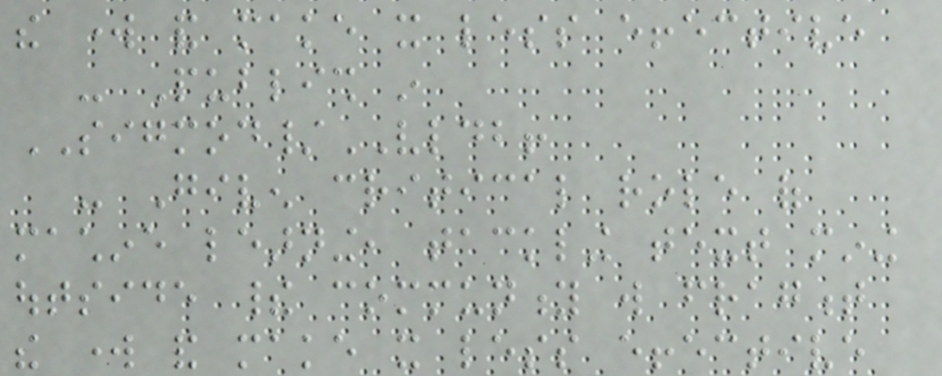the work and make it less effective
- Publish in
SIGMOD/VLDB!
- Given critical role of
machine learning, tackling text mining
outside their community will fragment
the work and make it less effective
